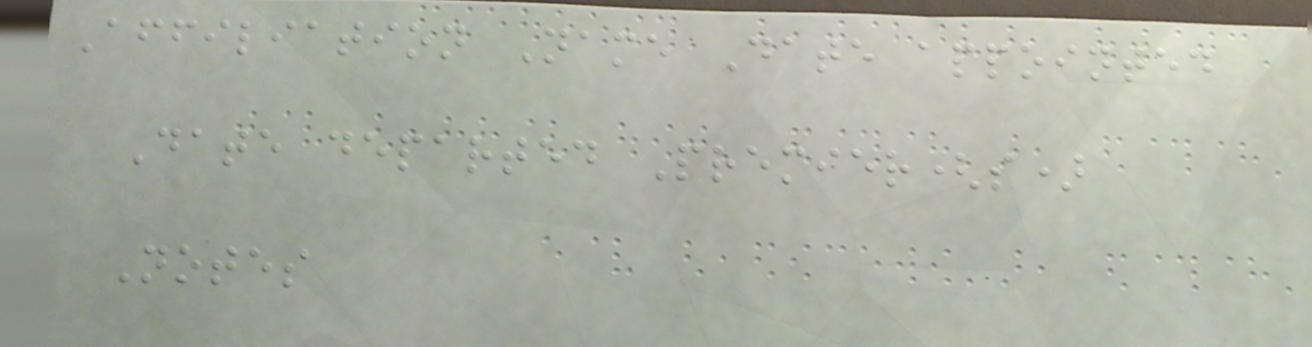Affiliation Name Date appointed
Date departed Premier(s)
Notes
